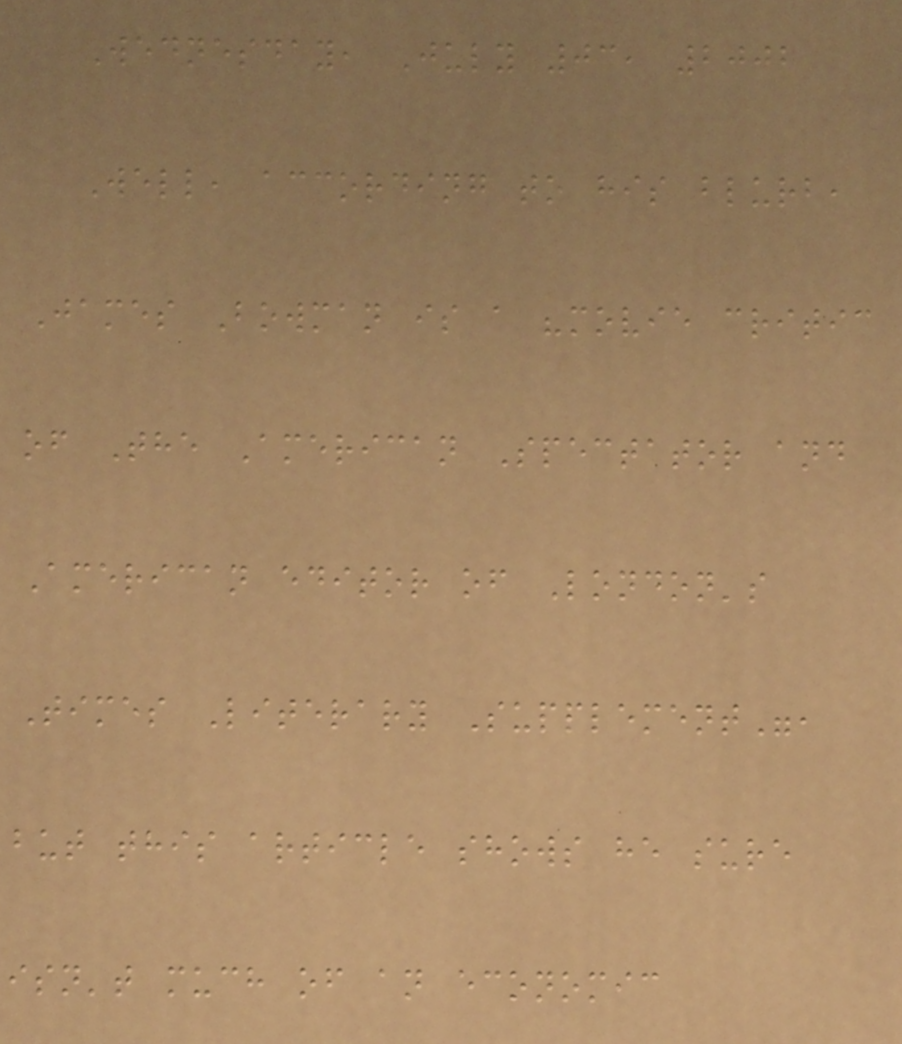Wednesday, July 03, 2002
Well, according to his blurb,
James Bowman is a "movie critic
of The American Spectator and
American editor of London's
Times Literary Supplement",
but this article shows he sure
isn't much of an economic
